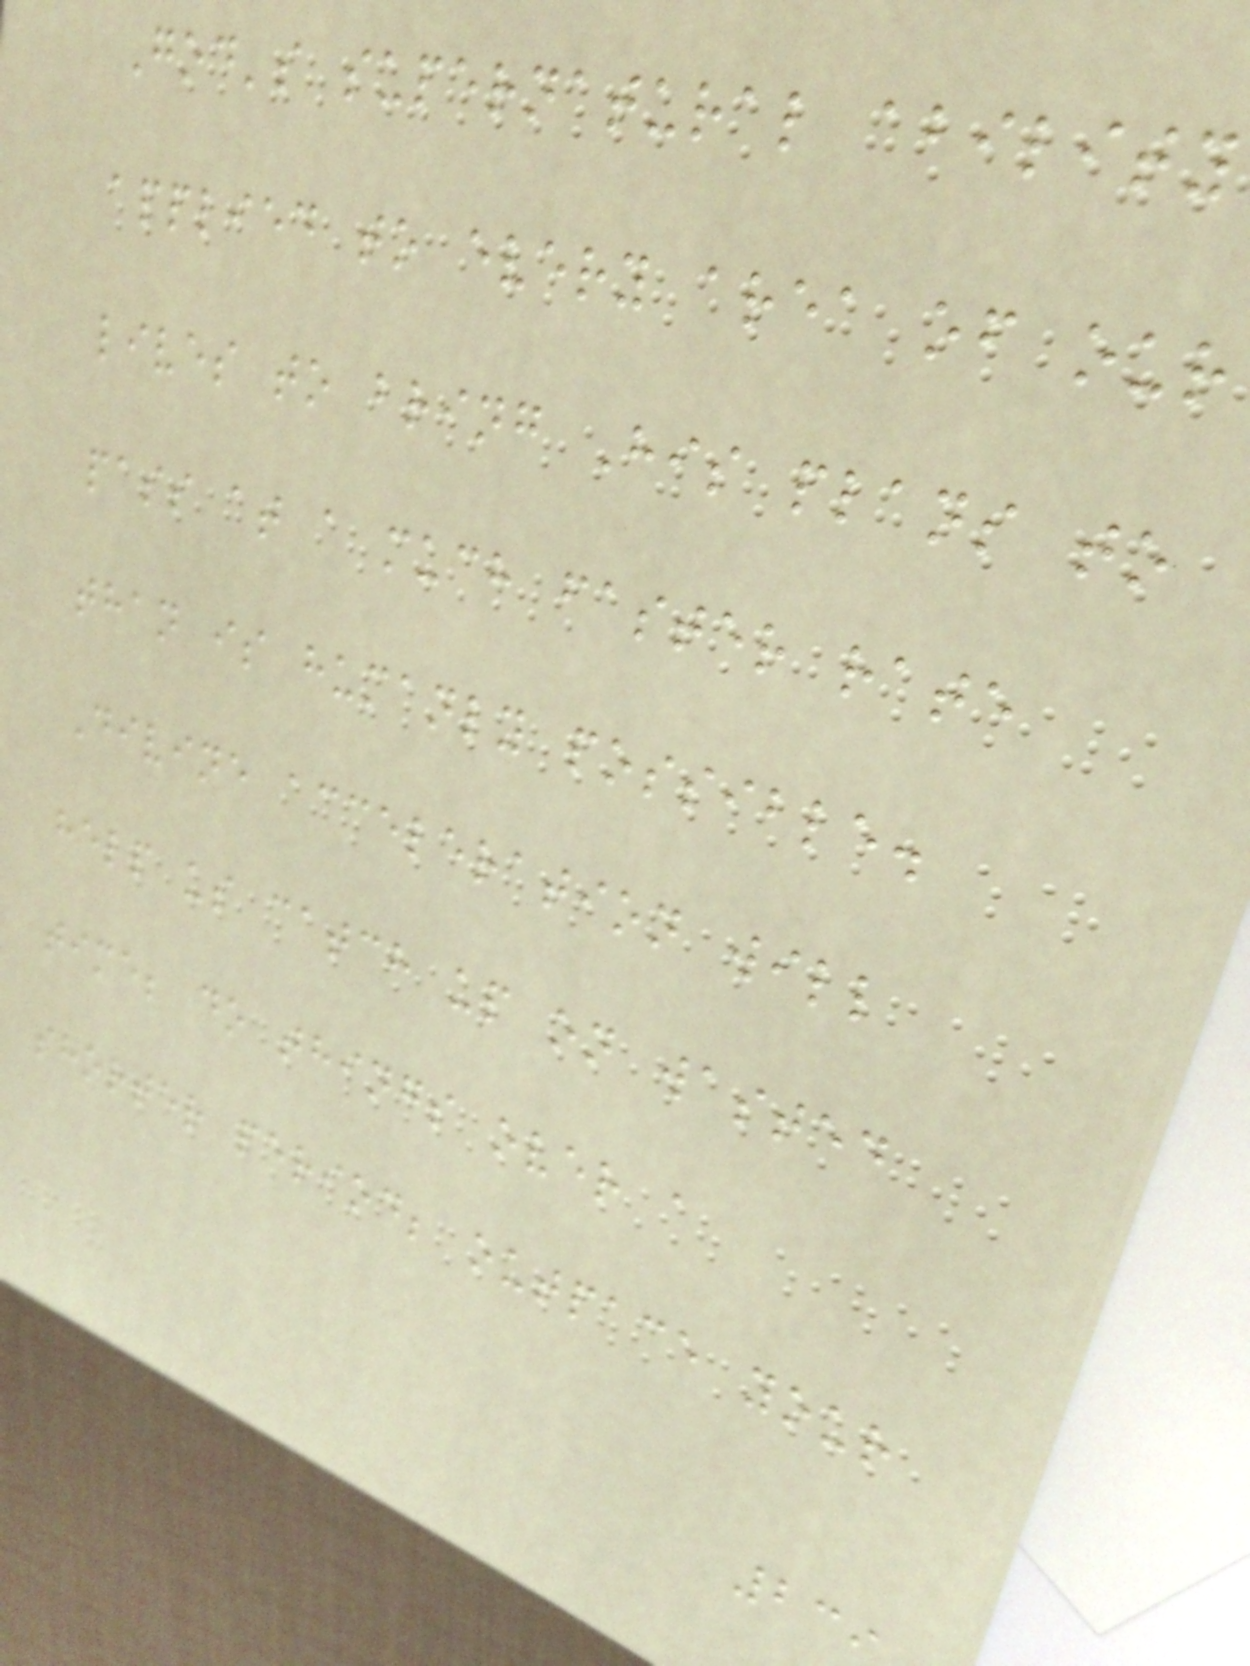God's supernatural ability
applied to every area of our
lives to bring His plans to
pass at a much faster rate
than is humanly possible.
Divine acceleration will
help us catch up on wasted
time; do things over a
shorter period; outpace your
